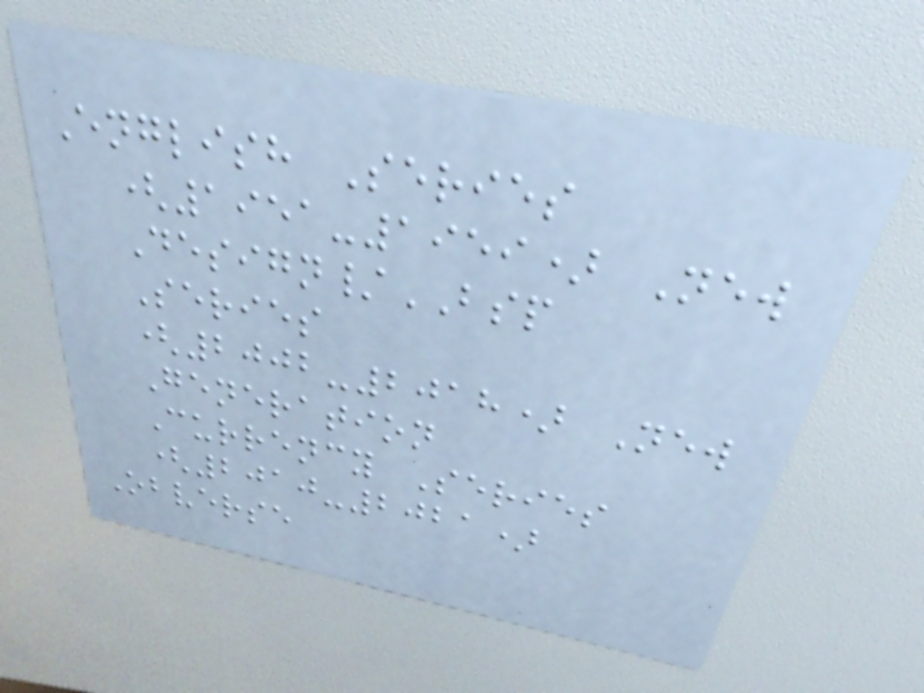English Series
(1951-1959) New
Design/BSP
Series
(2002-2018) New
Generation
Currency Series
(2010-2021)
Obverse
